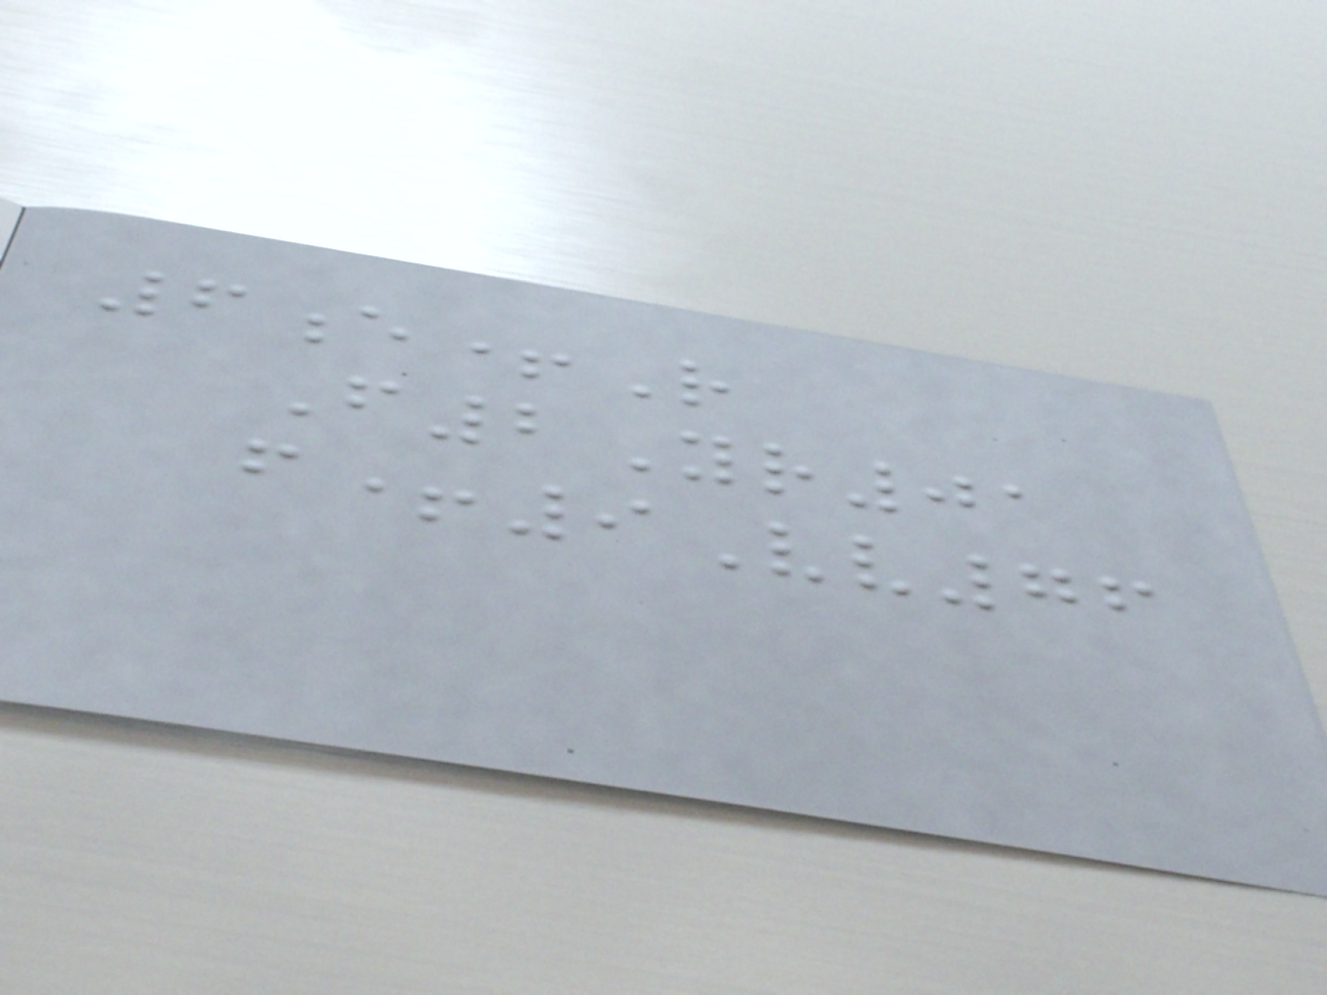6e+R
F2Yr01
f+9Vv76
